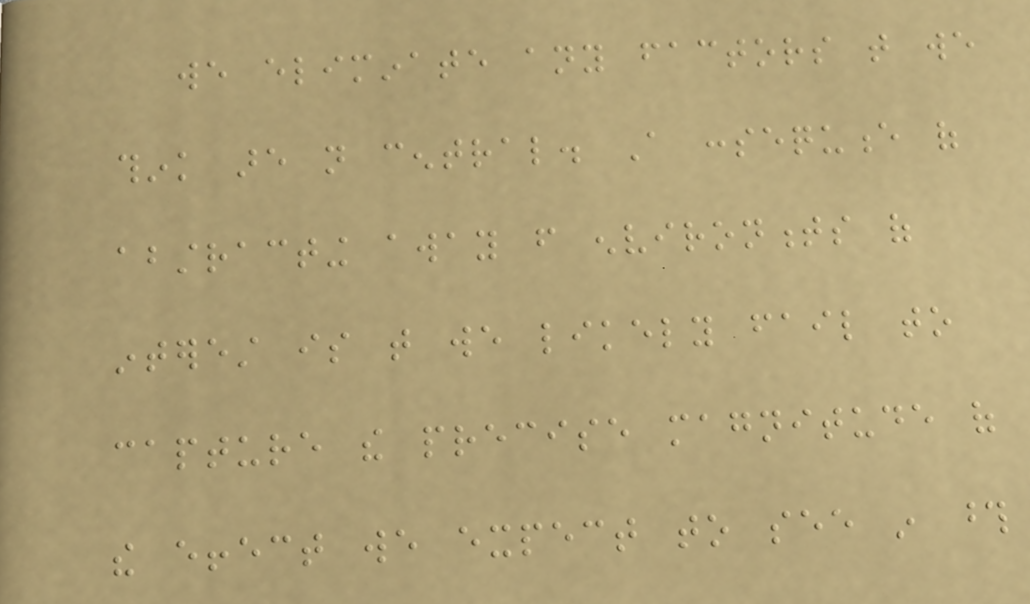we eliminate any factors that we
think are not central. A consequence of
abstracting away from environments of
interest is that we likely fail to
capture the precise magnitude of
the effect we expect to see in those
